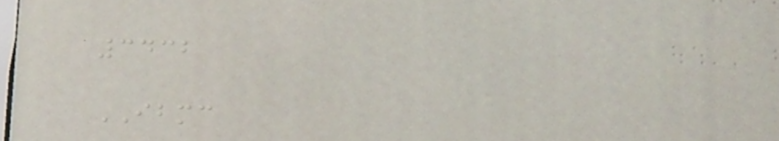3432
IBMC
